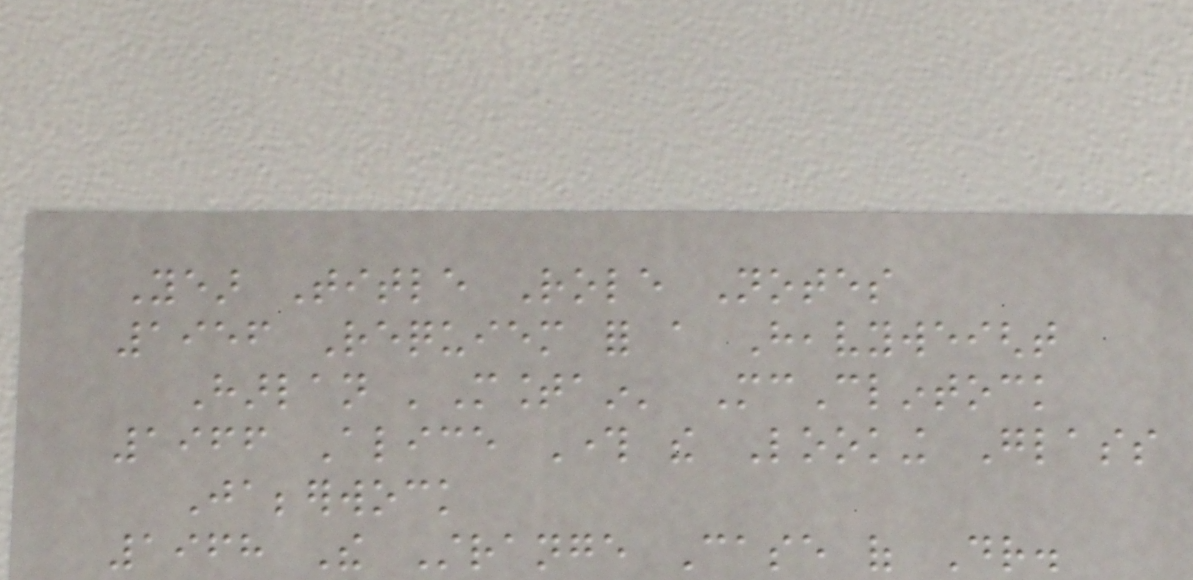Year Title Role Notes
1956 Requiem for a Heavyweight
Harlan 'Mountain' McClintock
1966 Alice Through the Looking Glass
Jabberwock
1968 The Strange Case of Dr.
